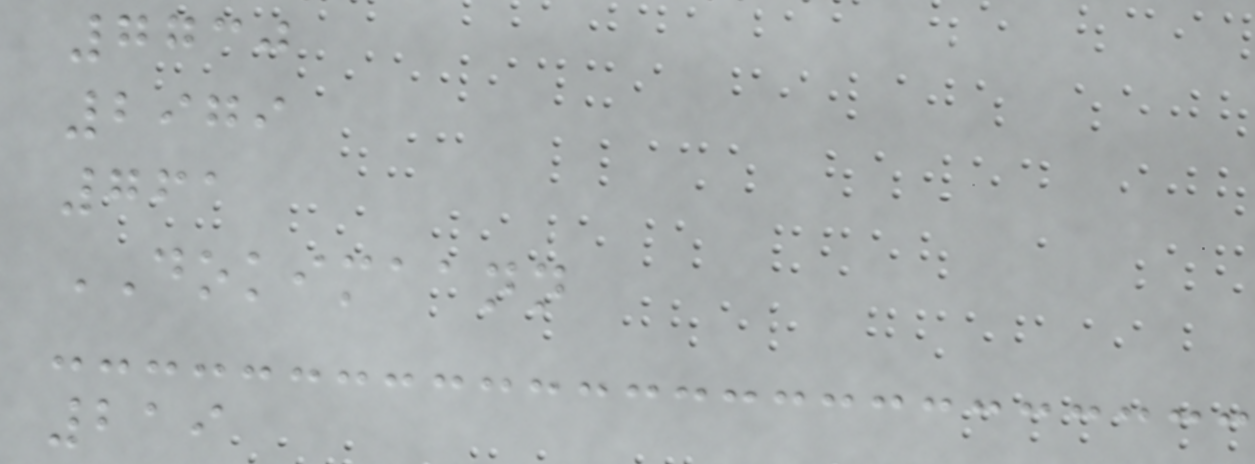7730
2979
761
DOKIMAANN
219
